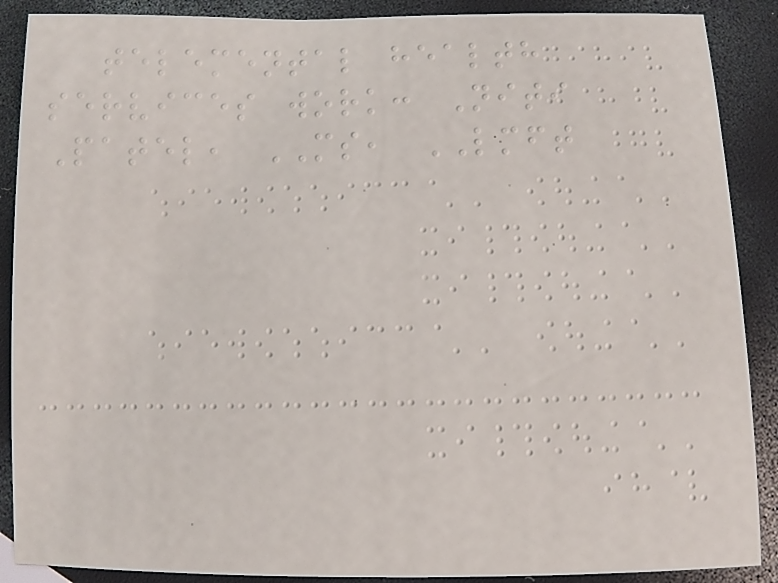telemental health
services work: Niti
Patel, MS, LMFT
